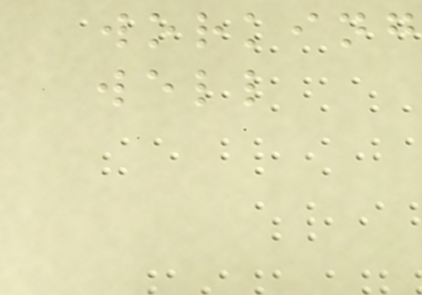working
well
